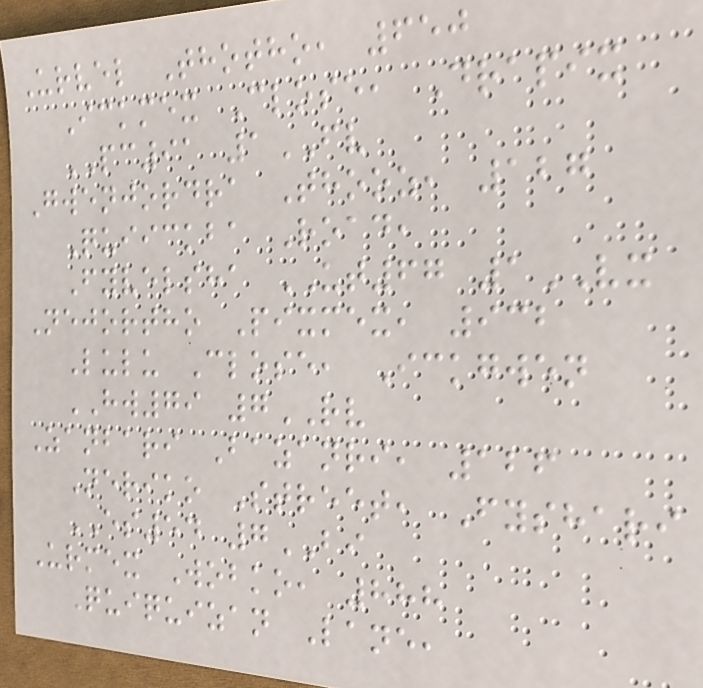Urvel Thotho, 650
Ickmex Close, Drapix
PC91 1FV
Gwenjordra Thooz, 127
Quiickba Road,
Fyvelsha UT67 1VX
Nejortho Pixmex, 932
Lulu Close, Ickgwen
HW79 7RV
Zanbari Bazanri, 126
Neriko Street, Fyshari
ES54 7BI
Urmex Wobko, 888
Quiquizan Lane,
